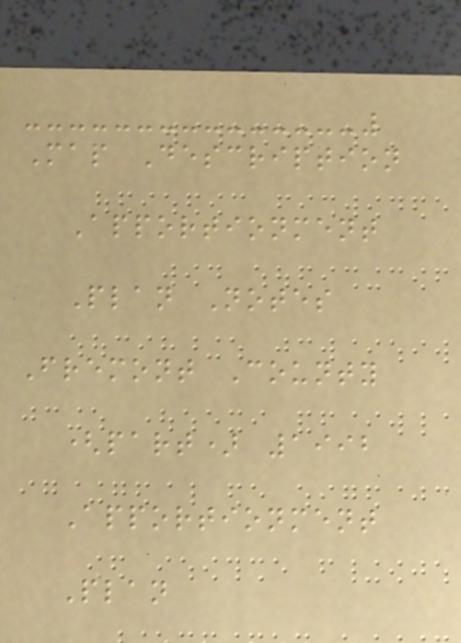Map Description
Apportionment
Plan Notes
Fremont County
(part) 1992
Apportionment
Plan
